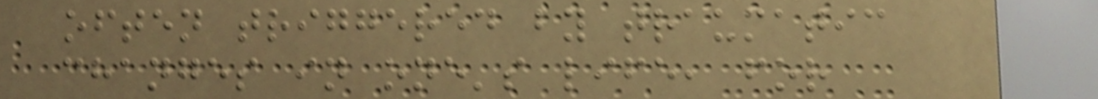often triggered by traumatic
changes in one's life, for
